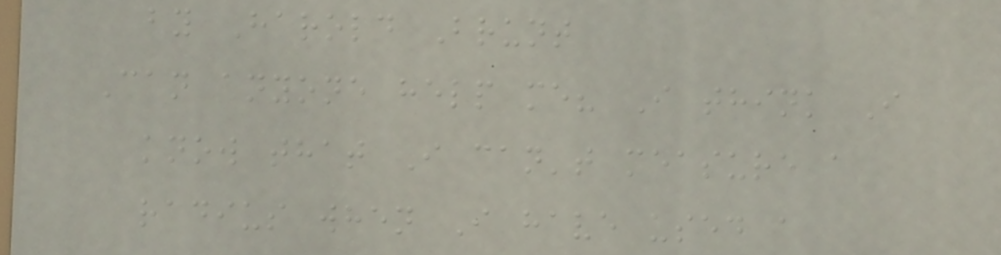by Harold Brunt
Can anyone help me? I think I
know that I can't measure a
radius when I have used a
